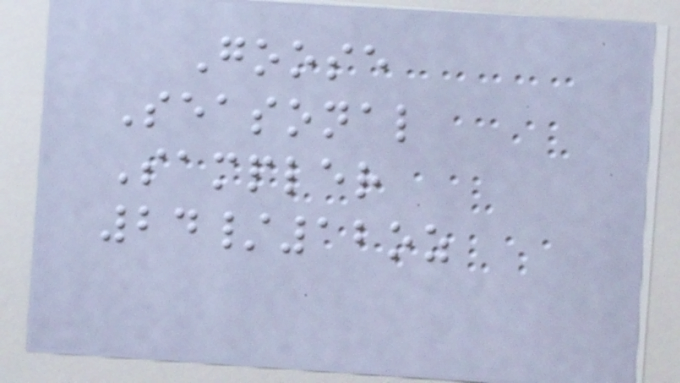Goose
Seasonal
Sampler
24/12oz
